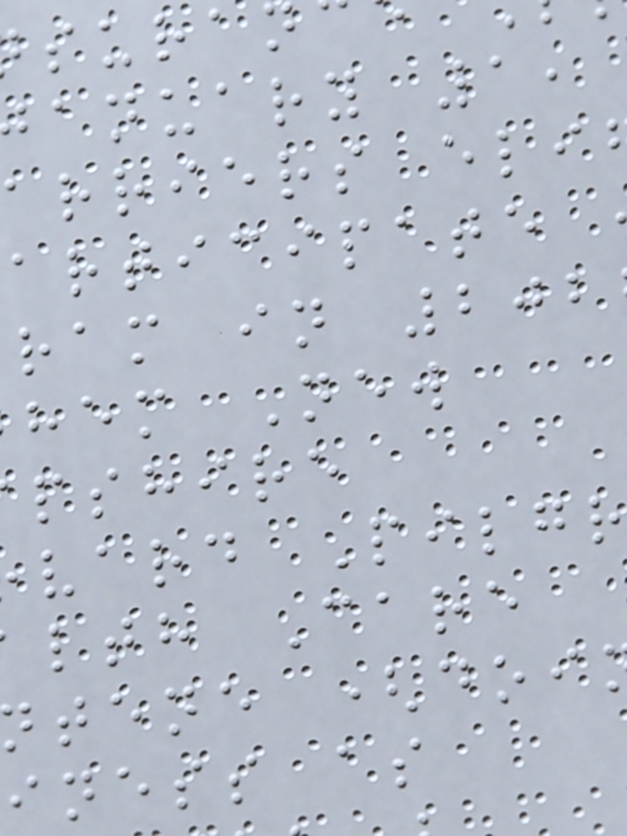anuary 1,
arriers eli
articipate
ram in 202
hem New
pshire
vard Pilgr
lth Care
tene (doi
iness as
